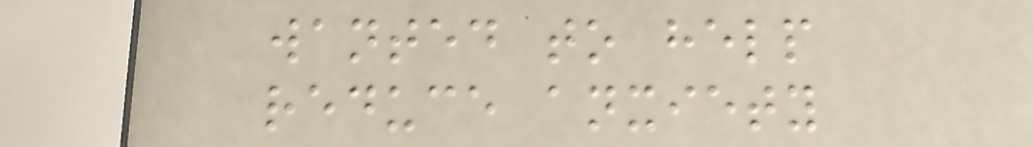wanted to help
reduce anxiety
